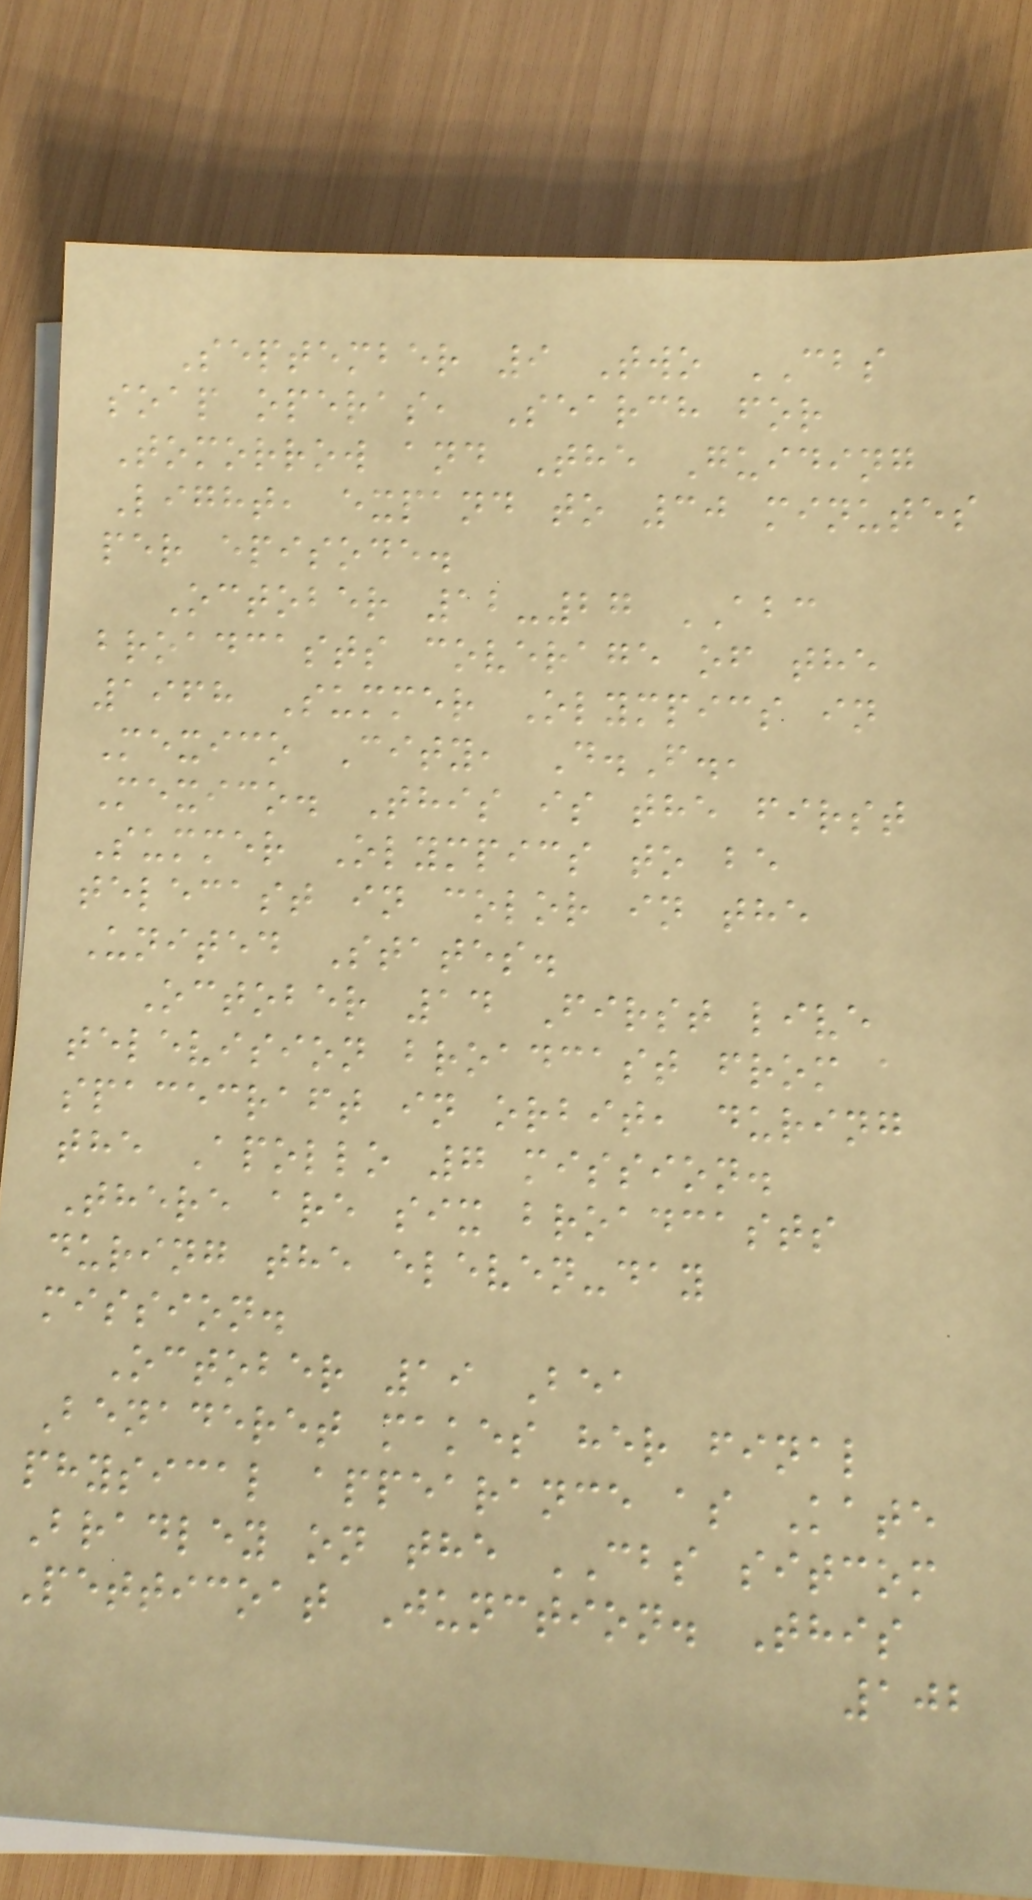September 9 Two CBS
soap operas, Search for
Tomorrow and The Guiding
Light, expand to 30 minutes
per episode.
October 12-27 ABC
broadcasts coverage of the
1968 Summer Olympics in
Mexico City, D.F.,
Mexico. This is the first
Summer Olympics to be
telecast in color in the
United States.
October 14 First live
television broadcast from a
spacecraft in orbit, during
the Apollo 7 mission.
There are six broadcasts
during the eleven-day
mission.
October 19 Bea
Benaderet makes her final
physical appearance as Kate
Bradley on the CBS sitcom
Petticoat Junction. This
102
